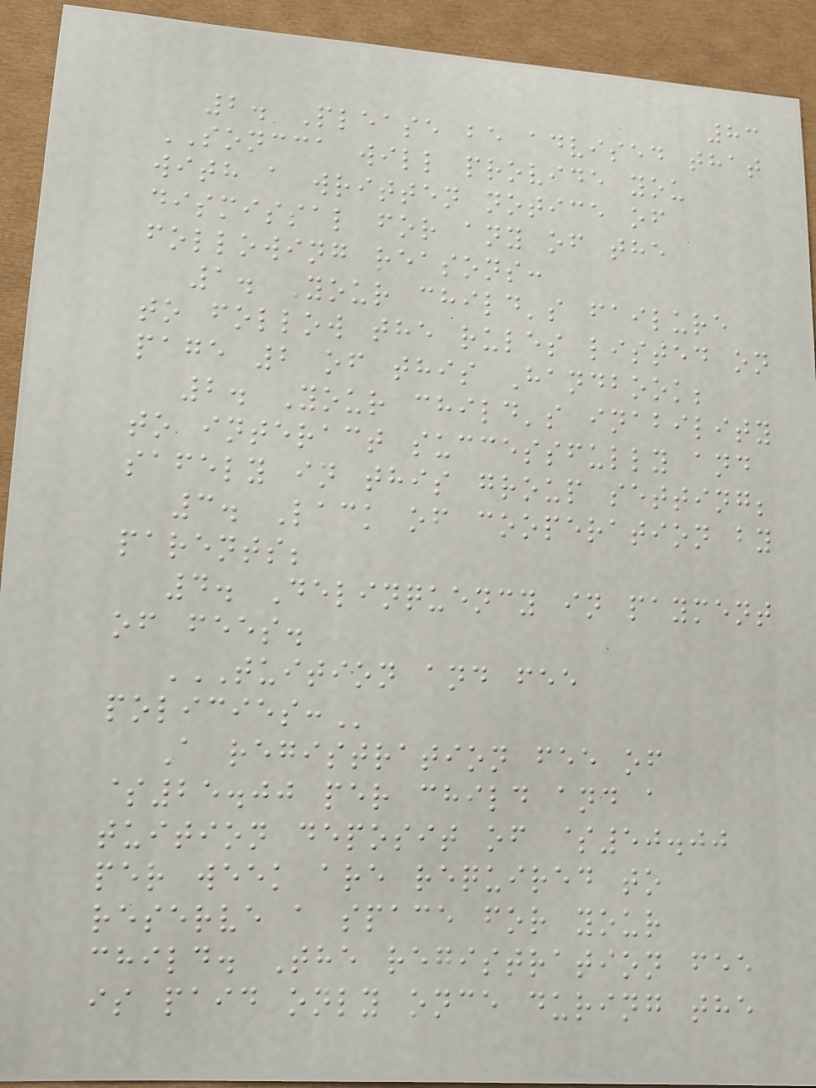83
2. Please be advised that
SONCCA will provide you
with a written notice of
dismissal for any of the
following reasons:
1. Your child's failure
to follow the rules listed on
page 2 of this Handbook;
2. Your child's inability
to interact successfully and
safely in this group setting;
3. Lack of cooperation by
parents;
4. Delinquency in payment
of fees.
TUITION AND FEE
POLICIES:
A registration fee of
$25.00 per child and a
tuition deposit of $50.00
per week are required to
reserve a space for your
child. The registration fee
is paid only once during the
